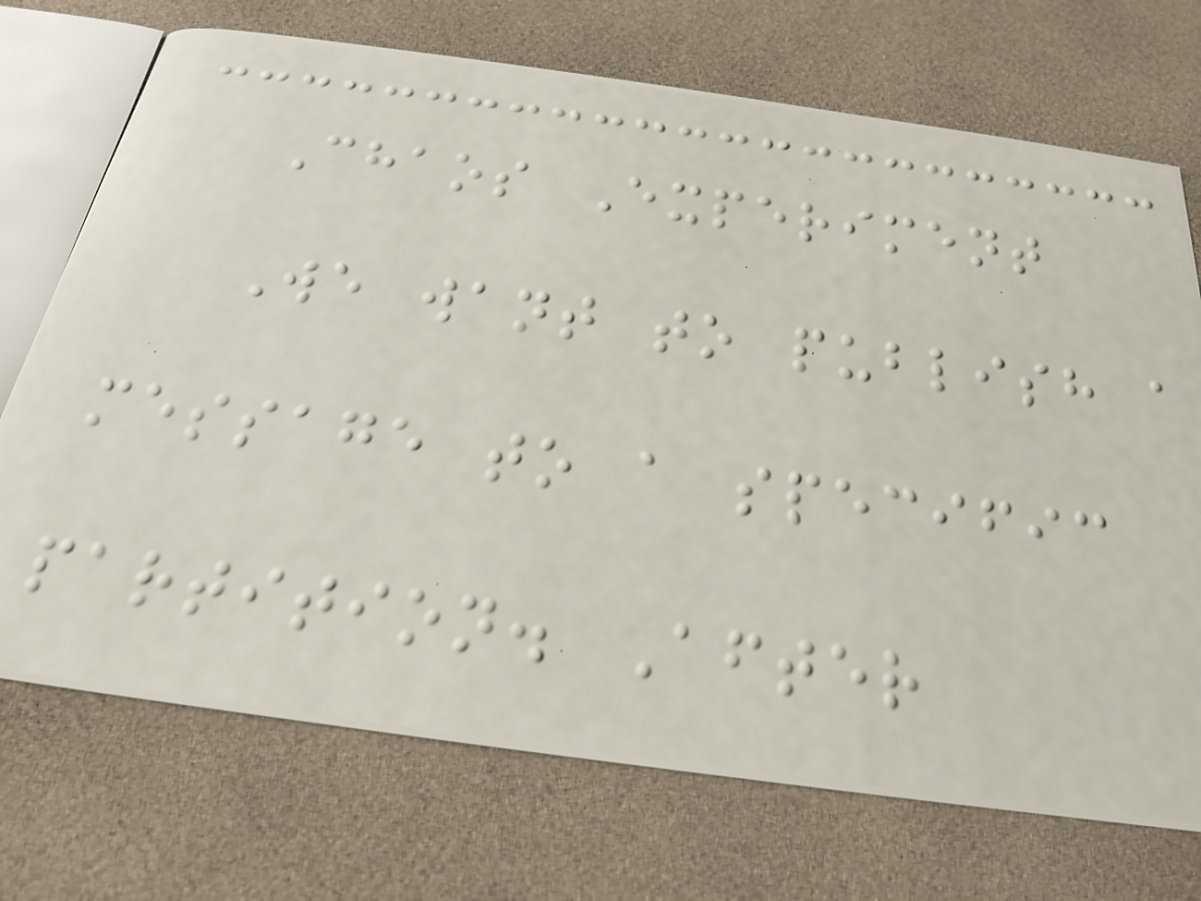Chaos Experiment
We want to publish a
message to a specific
partition. After
